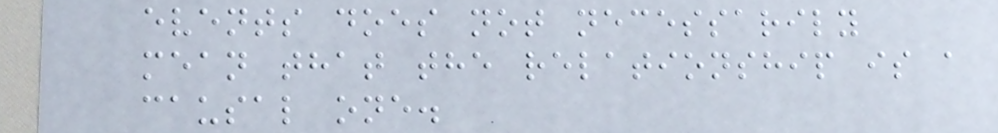events does not necessarily
mean that the relationship is a
causal one.
